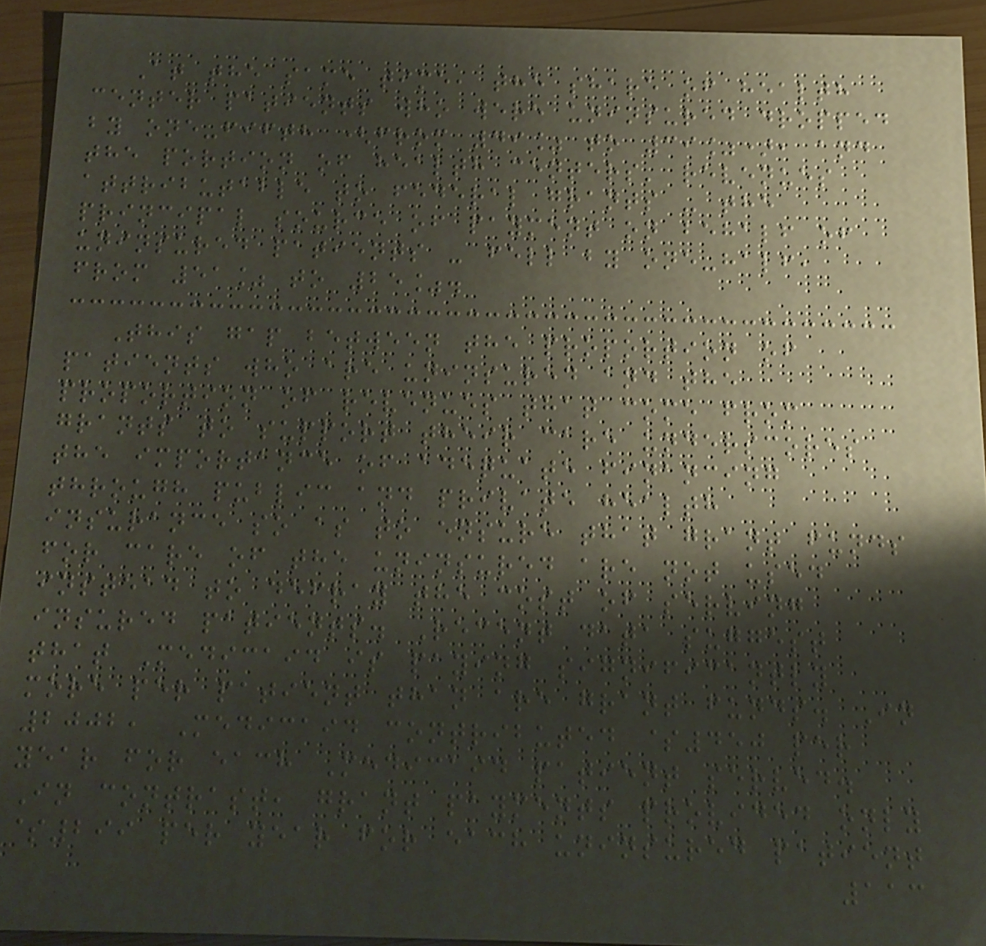At the same time, the share of health
center patients who were uninsured dropped
by one-fifth (from 49% to 39%), and
the portion of health centers' revenues
attributable to federal grants - the
principal source of payment on behalf of
uninsured patients - fell by one-half,
from 51% to 25%.
This gap between the proportion of
patients who are uninsured and the
proportion of revenues that come from
grants to support their care underscores
the importance of adequate financing
through public and private health
insurance so as to ensure that grant funds
for care of the uninsured are not used
instead to defray the cost of serving
insured patients. Recent data suggest
that Medicaid is paying significantly
more per patient than are grant funds. In
2002, Medicaid contributed $450 per
year for each Medicaid patient served.
In contrast, grant payments provided only
$299 per year for each uninsured patient
113
